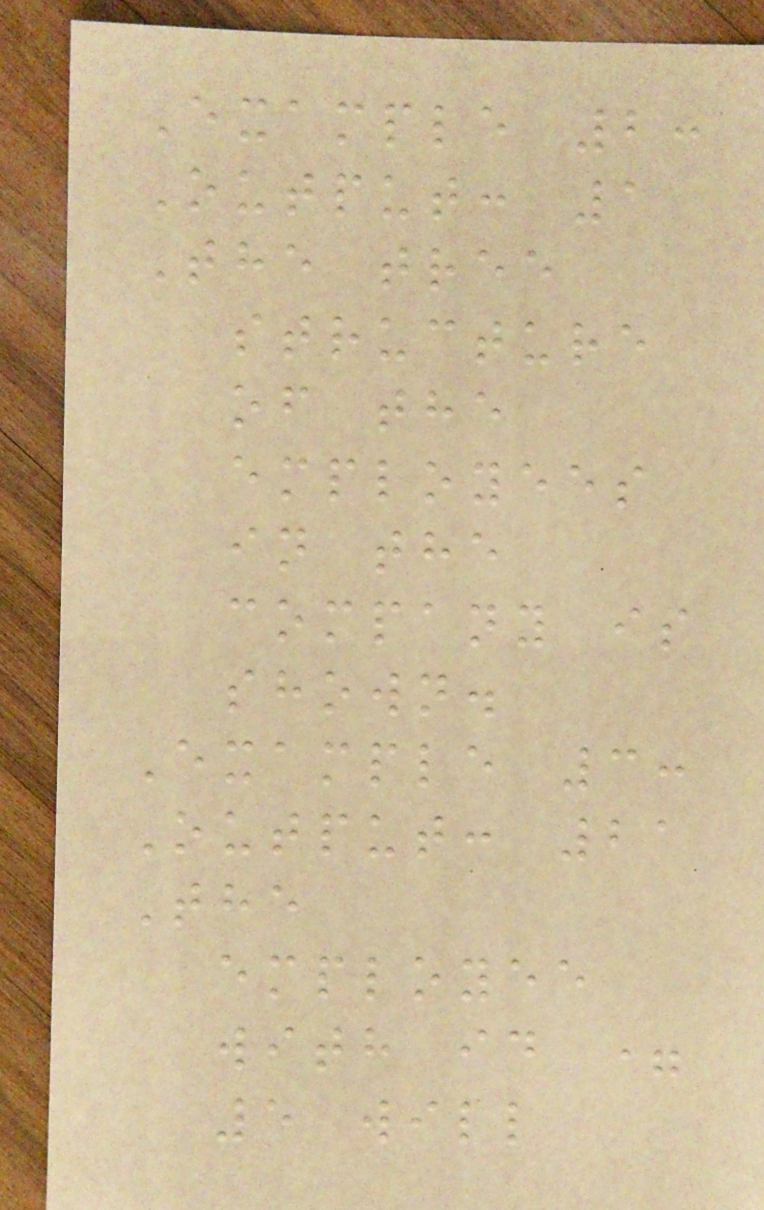Example 2:
Output: 1
The tree
structure
of the
employees
in the
company is
shown.
Example 3:
Output: 21
The
employee
with id =
5 will
